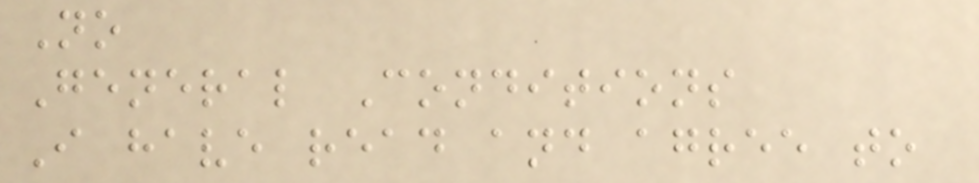No
General Conditions
I have read and agree to
